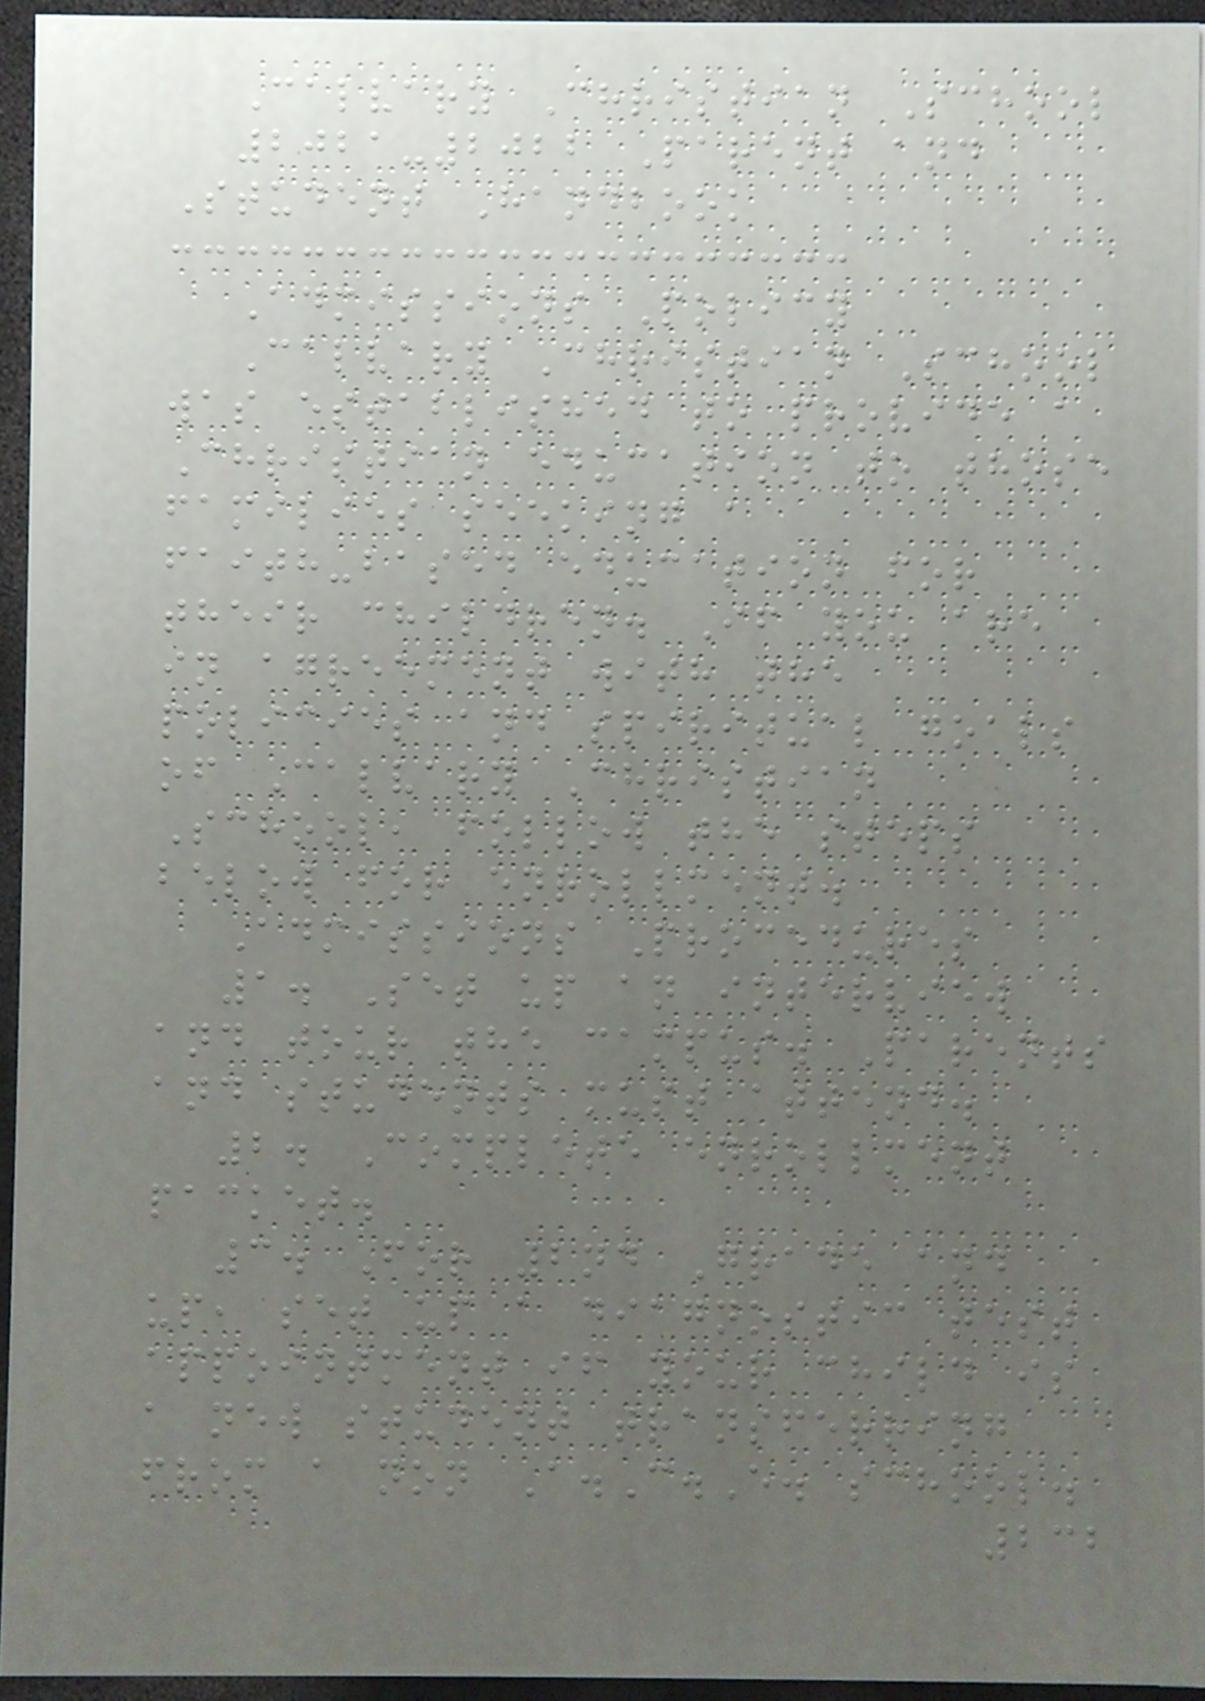Calvary Christian School
2021-2022 Parent and
Student Handbook
Admissions Policy
Calvary Christian School
was established to provide a
Christian education to those
families seeking a
faith-based education for
their children. If you are
in agreement with the
policies and spiritual goals
of Calvary Christian
School, follow the steps
below for enrollment.
Admissions Procedures
1. Set up an interview
and tour the campus. Parents
and students must attend.
2. Complete enrollment
packet.
3. For 2nd Grade and
up, set up a diagnostic test
appointment if your child is
a new student transferring
from a non A.C.E. school.
232
